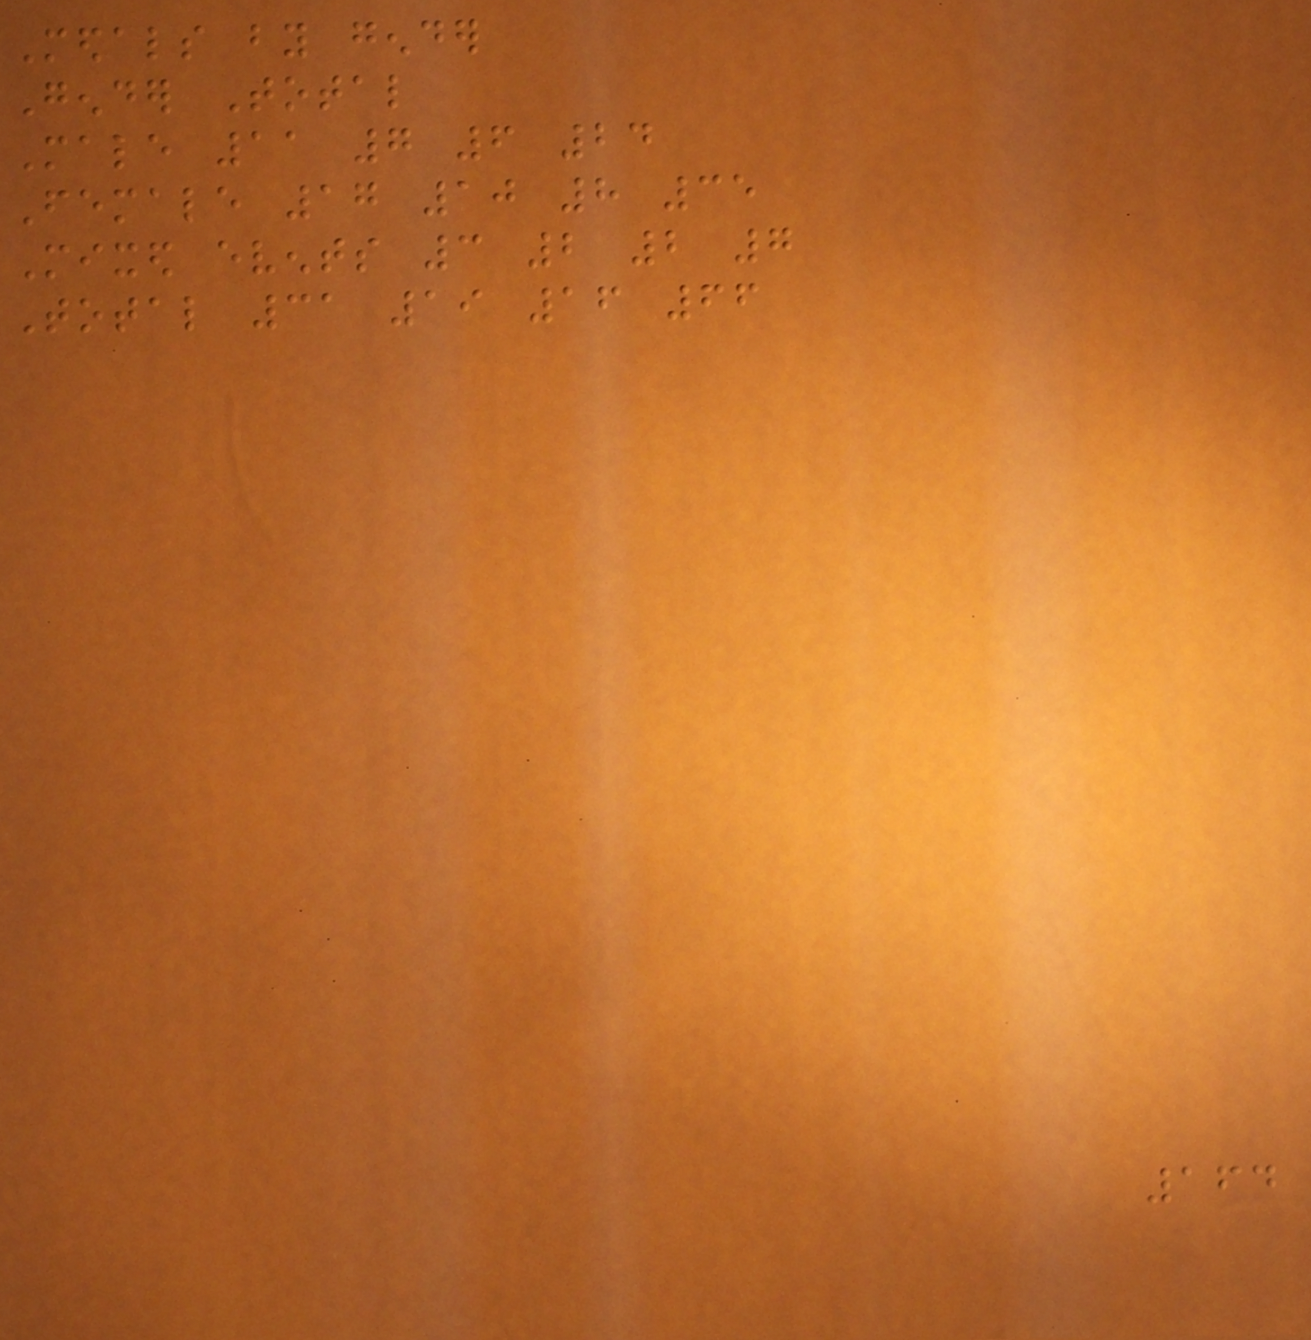Medals by gender
Gender Total
Male 11 7 6 24
Female 17 10 8 35
Mixed events 3 2 2 7
Total 31 19 16 66
164
